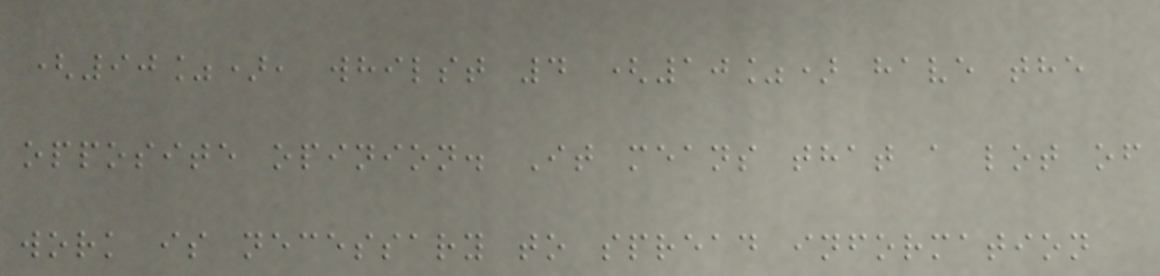(90%), whilst 4 (10%) have the
opposite opinion. It means that a lot of
work is necessary to spread information
